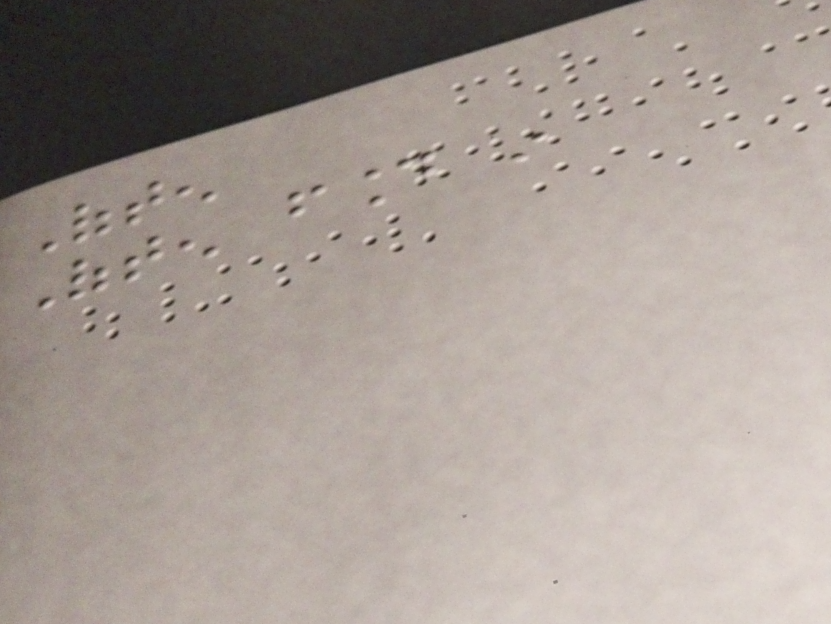Often
Often found in
